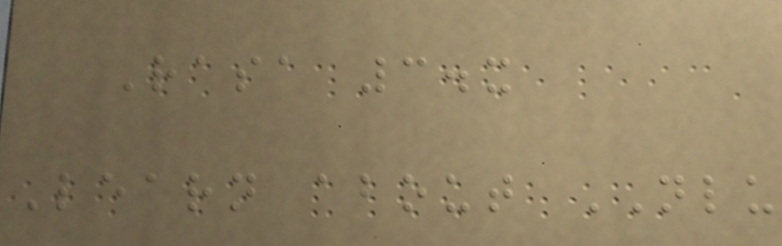Rasa 3.x
Learn about NLU
